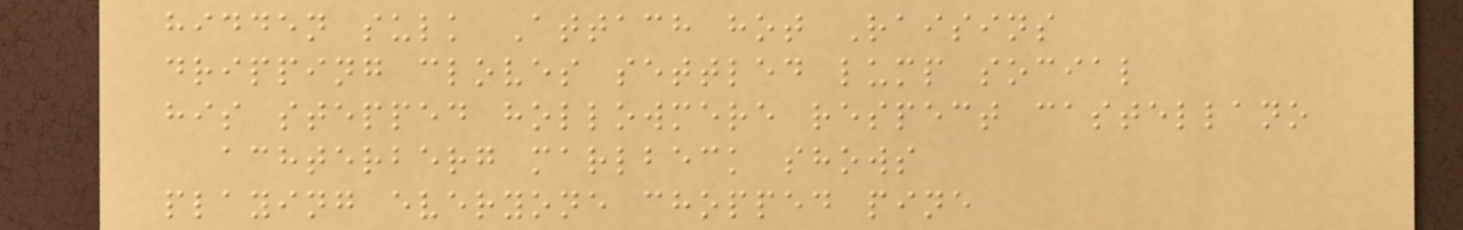hidden sulk Attach hot Raisins
dripping cloves settled lump social
his stepped hollowmere respect castellano
achterberg marlbeck shows
playing everyone chopped pine
